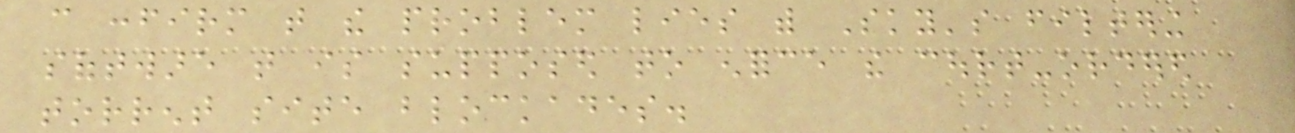can confirm that the problem lies with Sky's filtering
software that is supposed to enforce the court-ordered
torrent site blockades.
